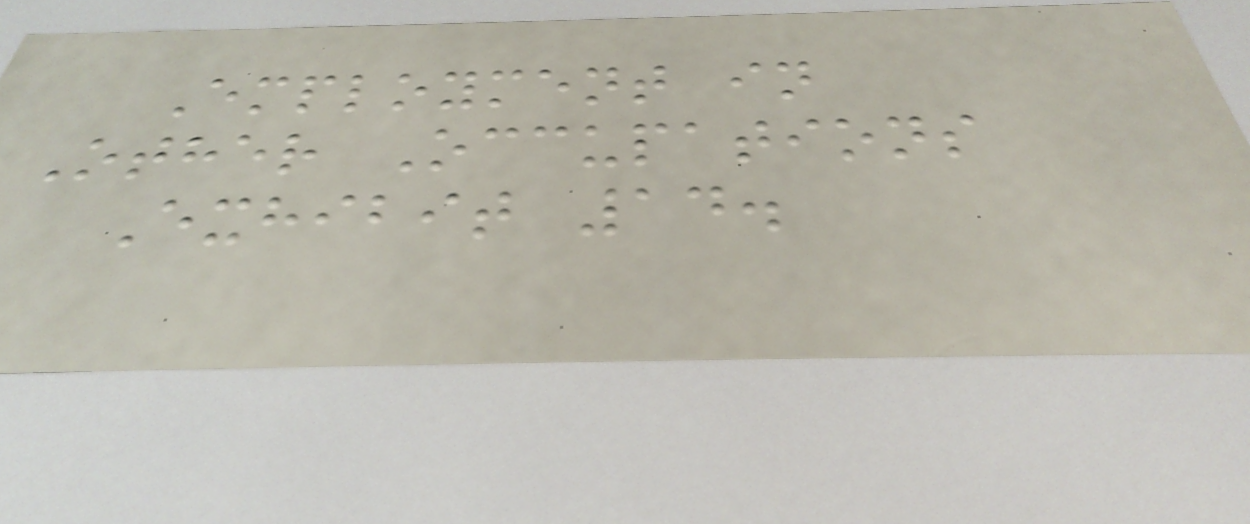Employment in
Other Occupations
Exhibit 14.
